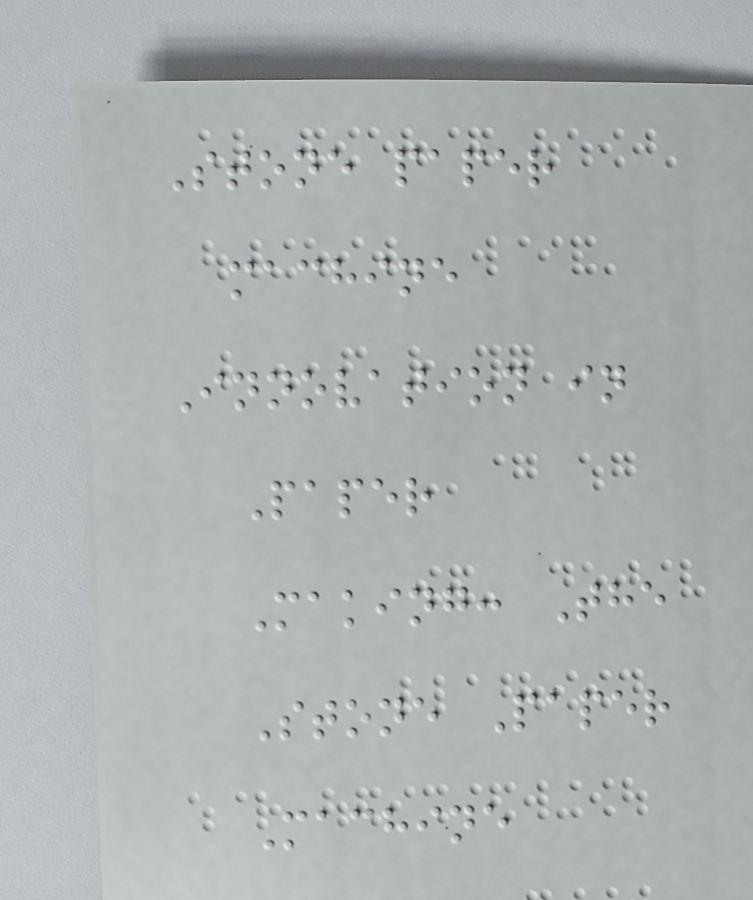Stone paper
machine
Innovation in
Paper
Making: The
Stone Paper
Machine
